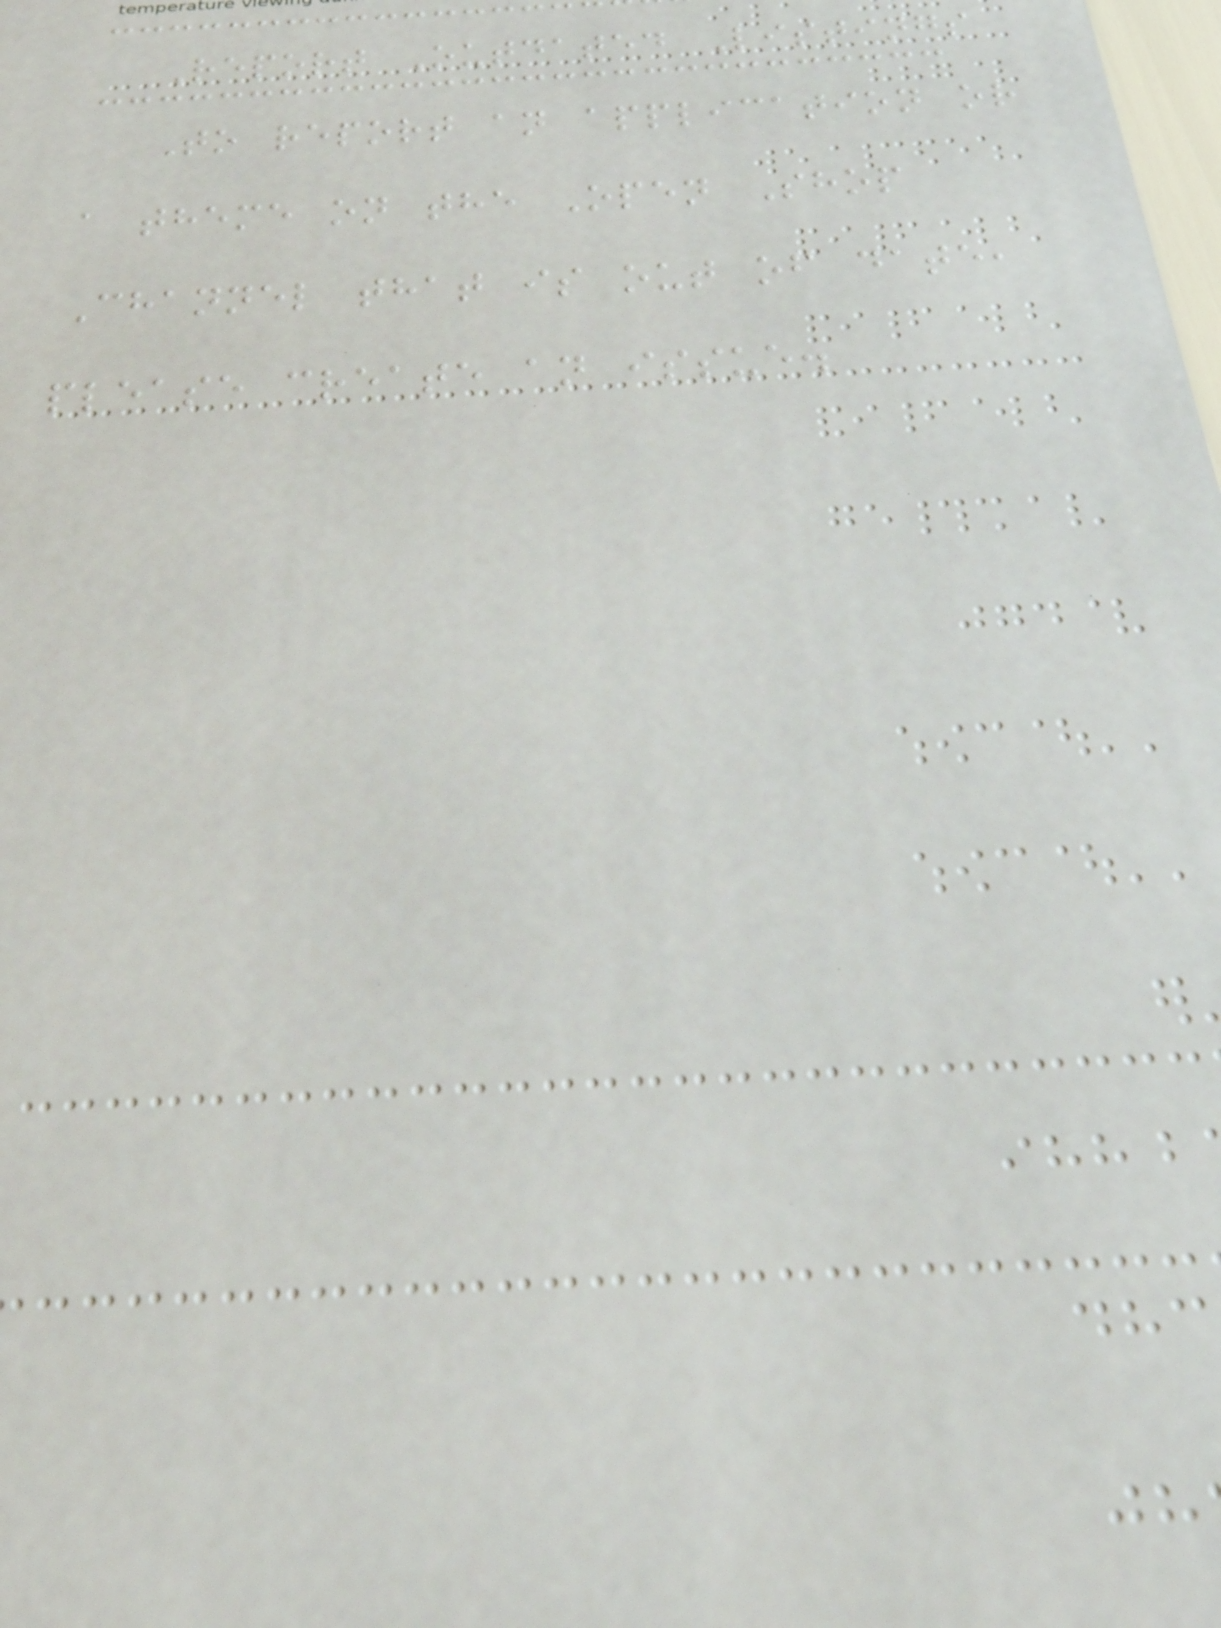Report Outdated Listings
To report an application or
a theme on the Open Shop
Channel that is out of date,
please create an issue.
